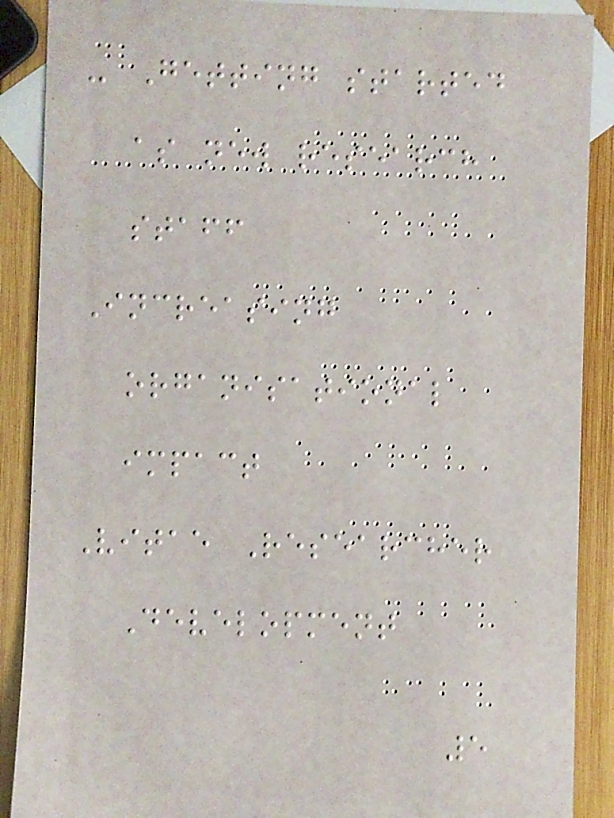- Getting started
as new research
staff
Increasing
organisational
impact
Vitae Researcher
Development
5
